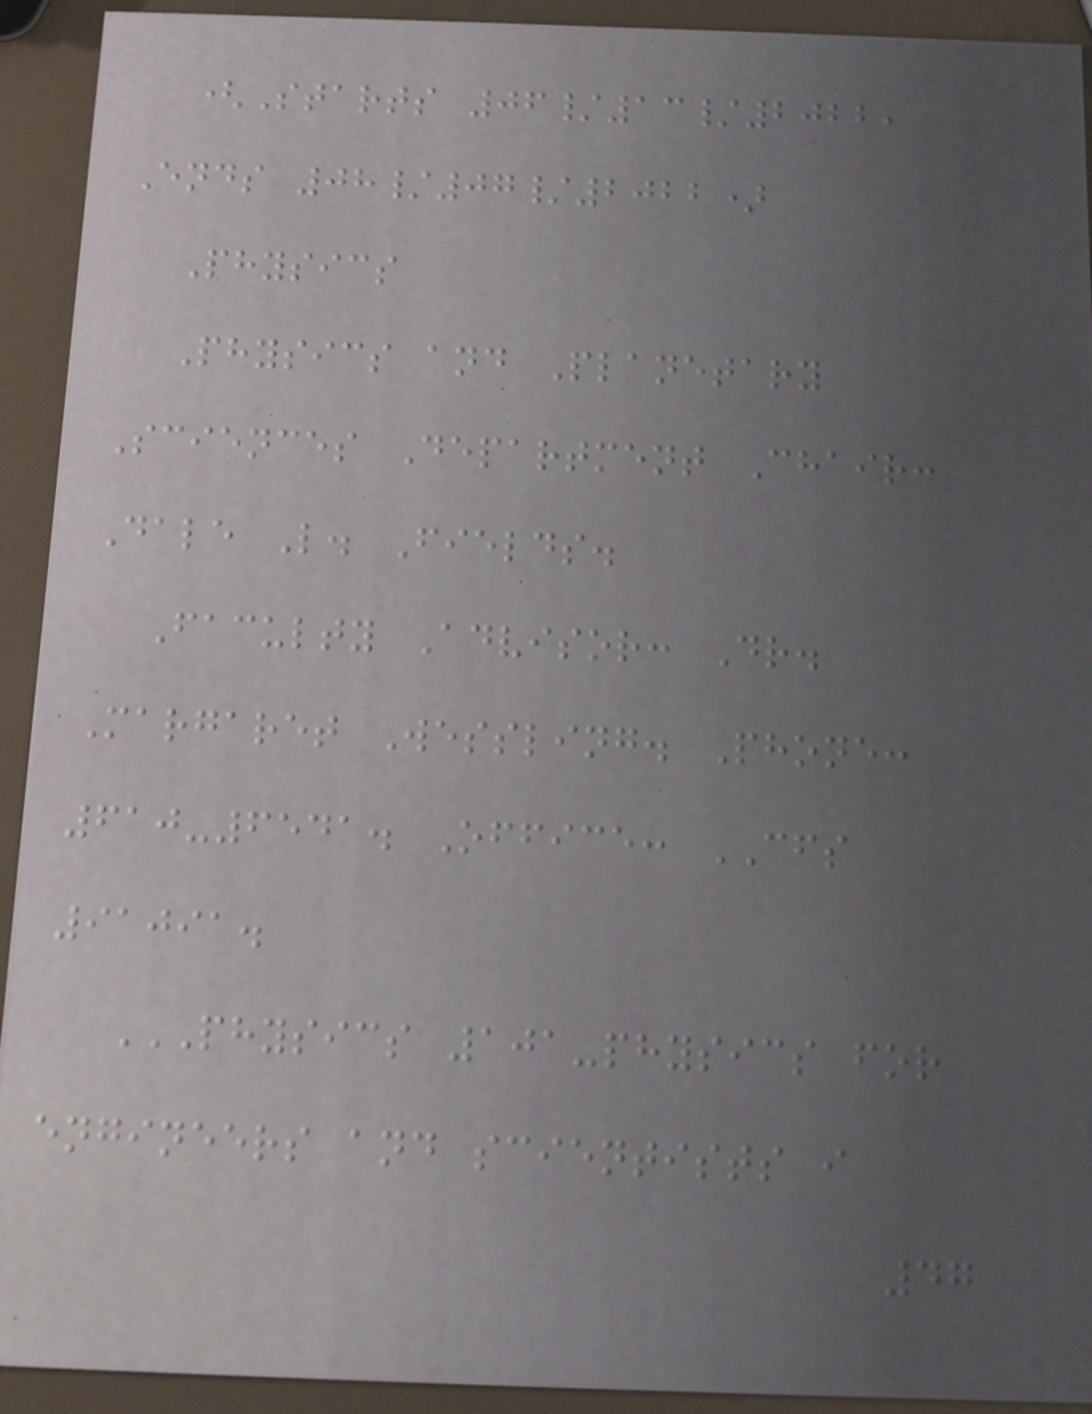(Starts 06/13/2022,
Ends 08/07/2022)
Physics
Physics and Planetary
Sciences Department Chair:
Dale L. Fields.
Faculty Advisor: Dr.
Margaret Wessling. Phone:
610-6541. Office: CFS
91091.
PHYSICS 101-PHYSICS FOR
ENGINEERS AND SCIENTISTS I
47
